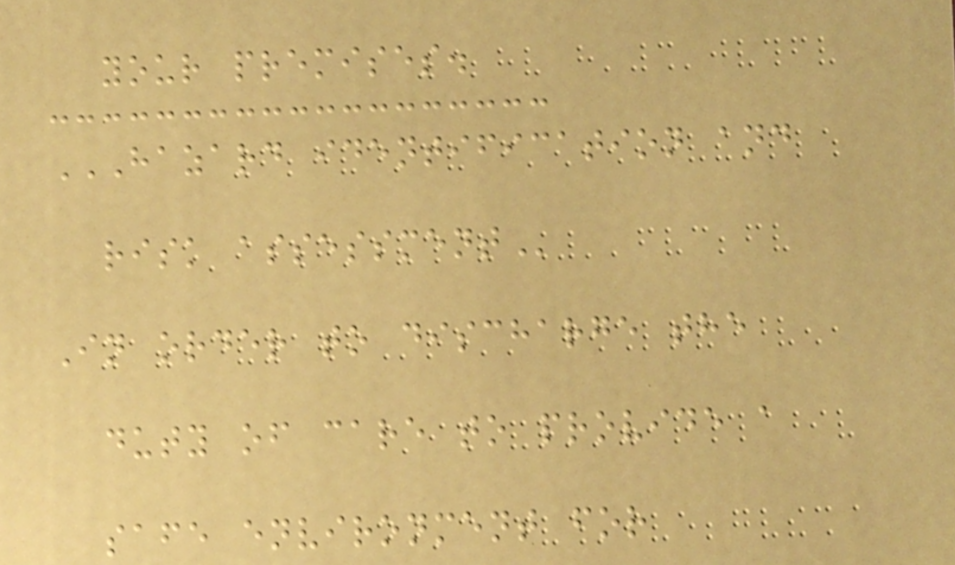your premises.
HAZARD IDENTIFICATION AND
RISK ASSESSMENT
In order to discharge the
duty of care to provide a
safe environment for
